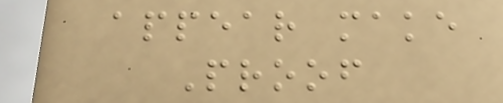appear make
Proof
